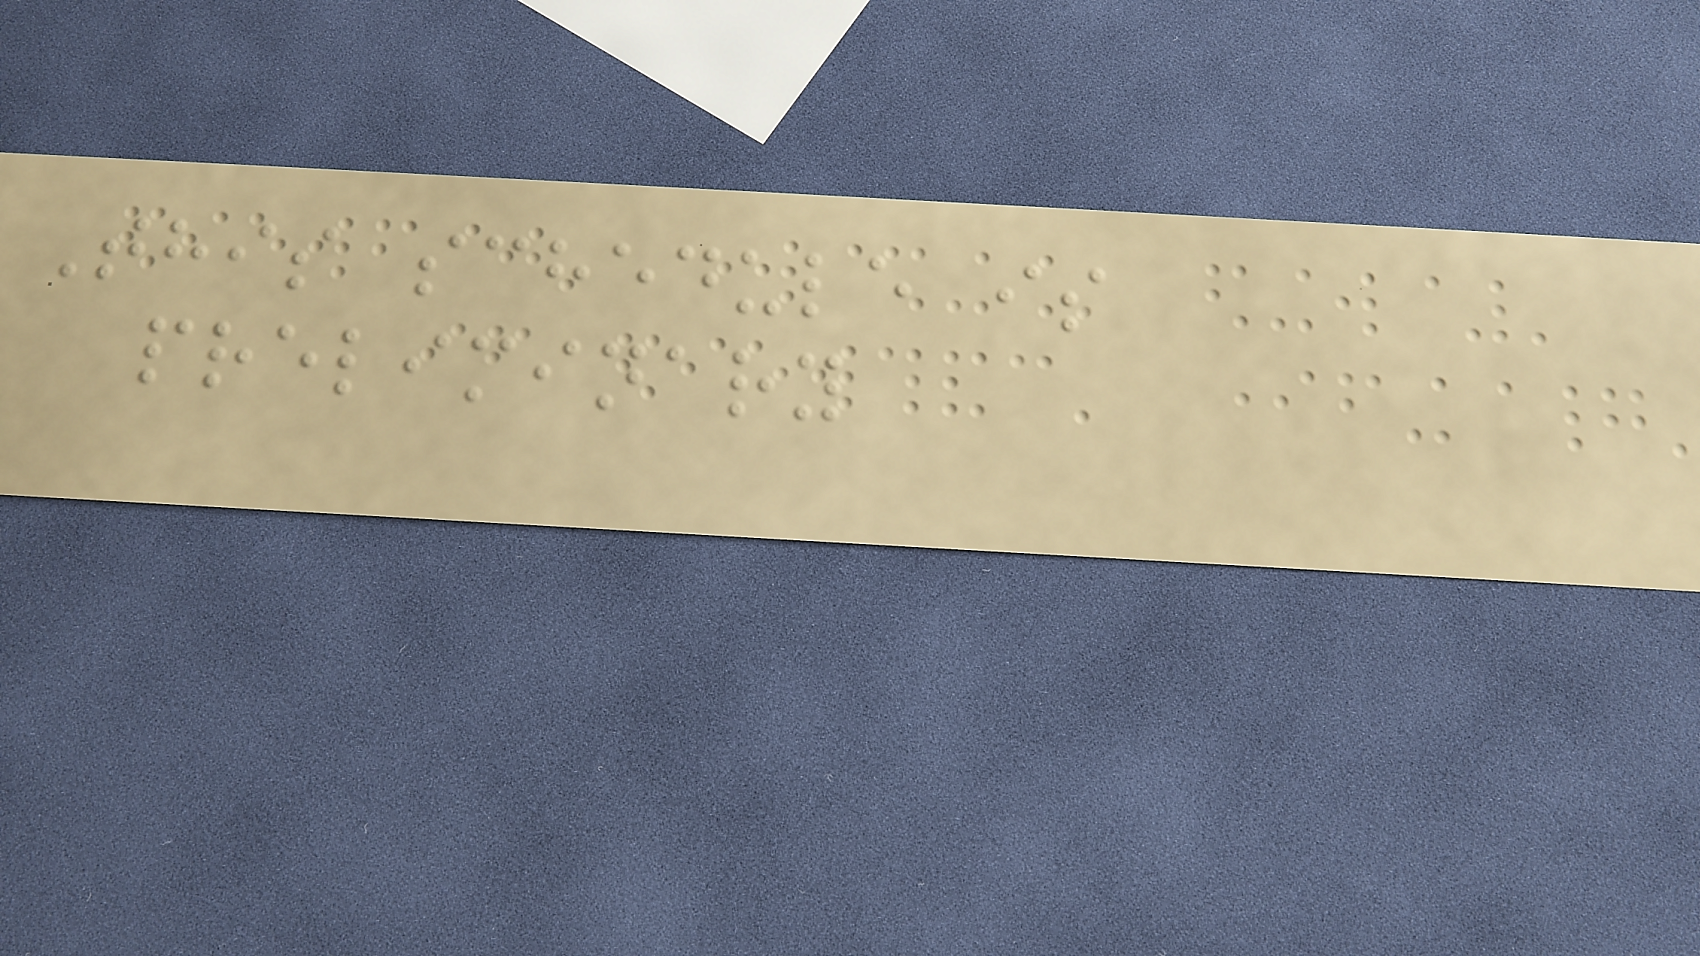This schedule is
preliminary
